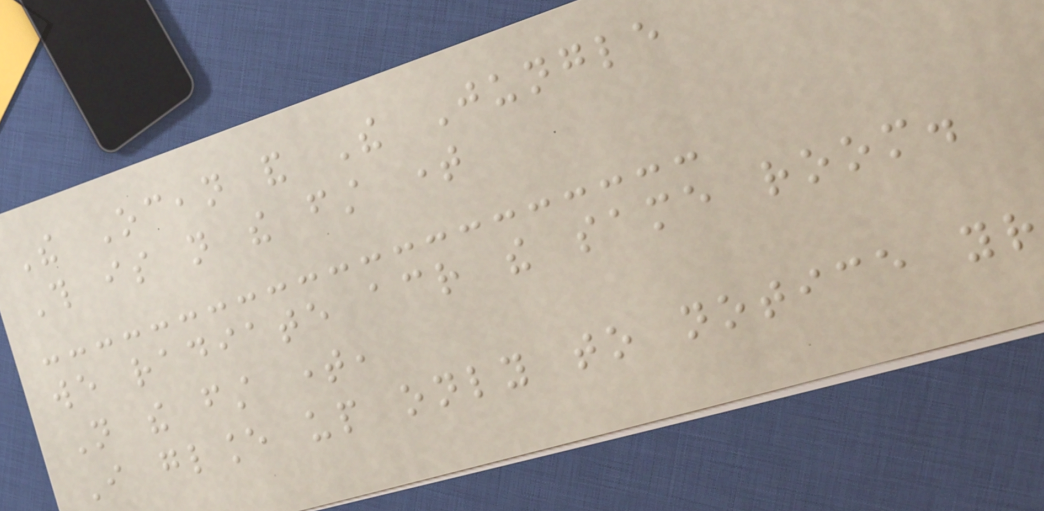The Ocean and The Jungle
This is not the first time
we radiate across the same room.
Not the first time,
I glance up only to notice your
